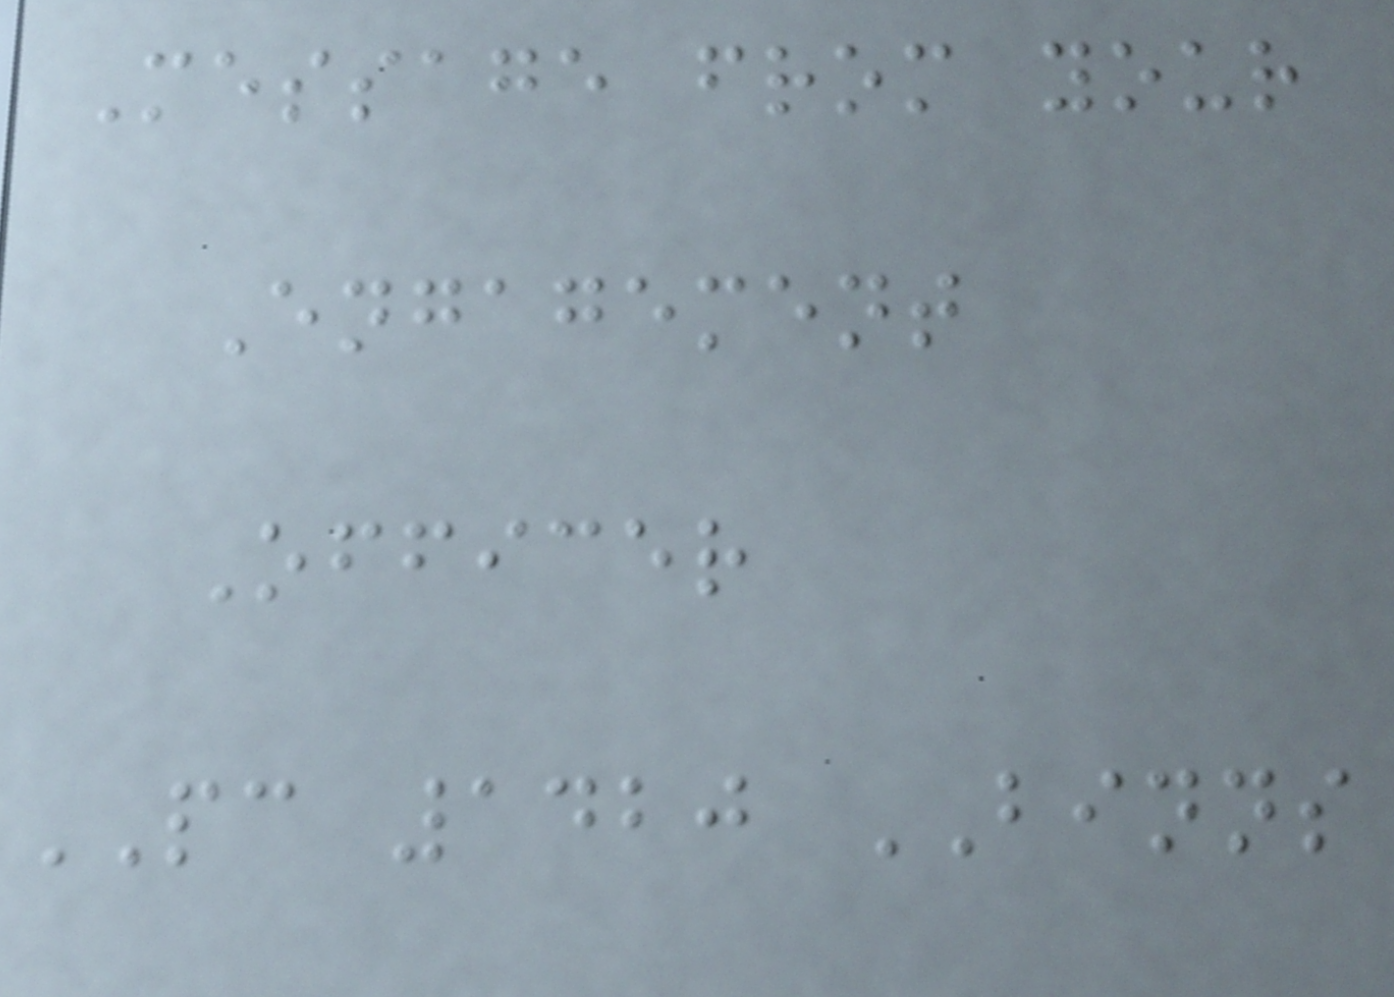Message from your
Engagement
Officer
PC 1420 BINNS
